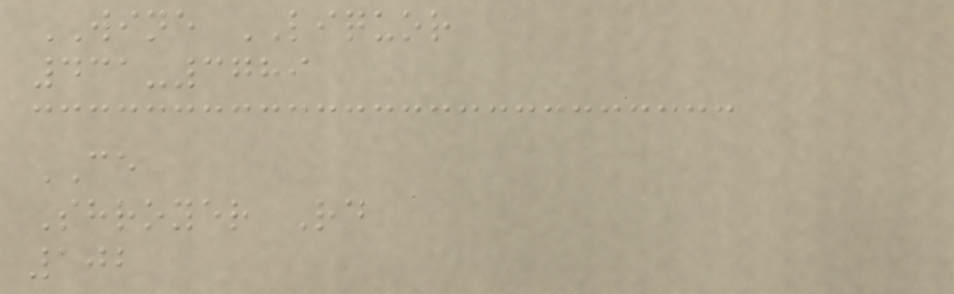WINE LIQUOR
431-3789
CE
Shroyer Rd
102
